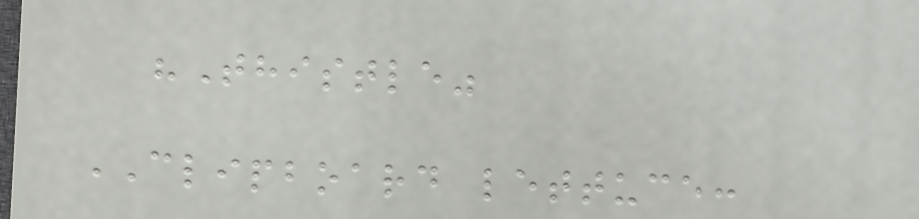"Thistle"
CLIPBOARD lettuce:
